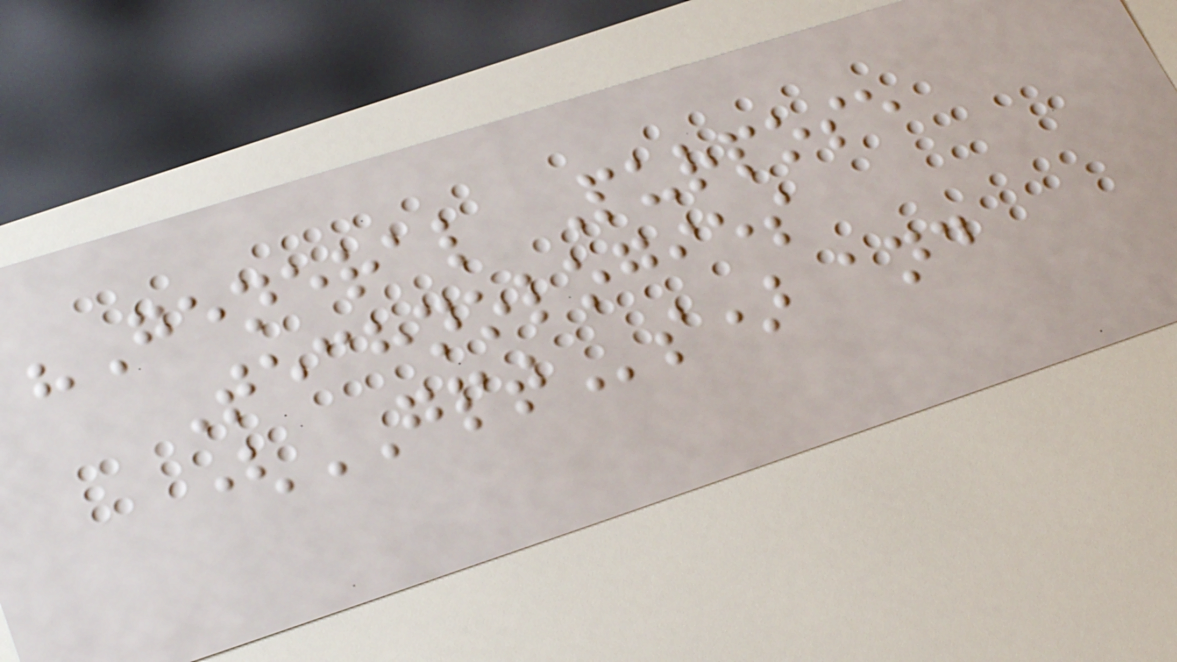"General Purpose
Technologies
(GPTs) and
